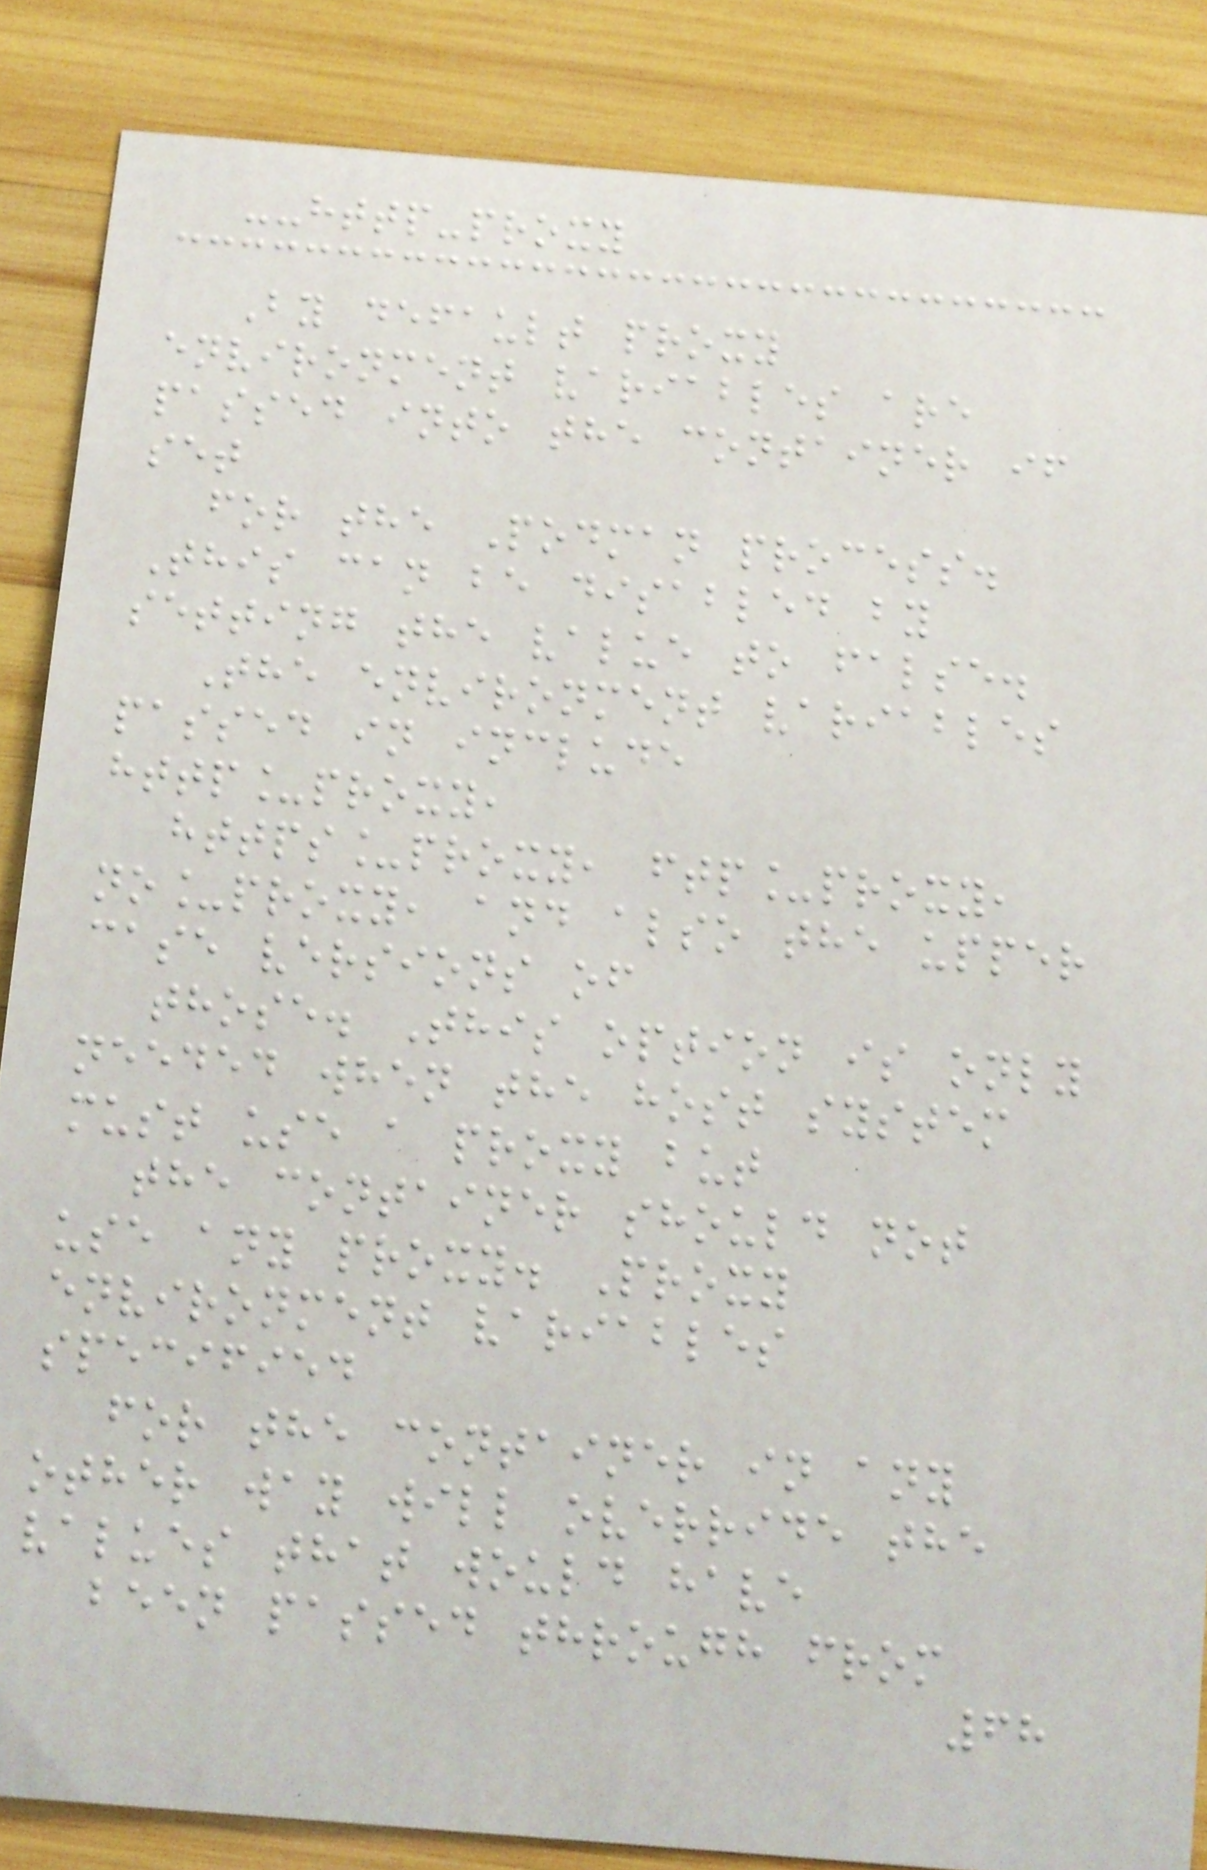--http-proxy
By default proxy
environment variables are
passed into the container if
set
for the Podman process.
This can be disabled by
setting the value to false.
The environment variables
passed in include
http_proxy,
https_proxy, ftp_proxy,
no_proxy, and also the upper
case versions of
those. This option is only
needed when the host system
must use a proxy but
the container should not
use any proxy. Proxy
environment variables
specified
for the container in any
other way will override the
values that would have
been passed through from
68
